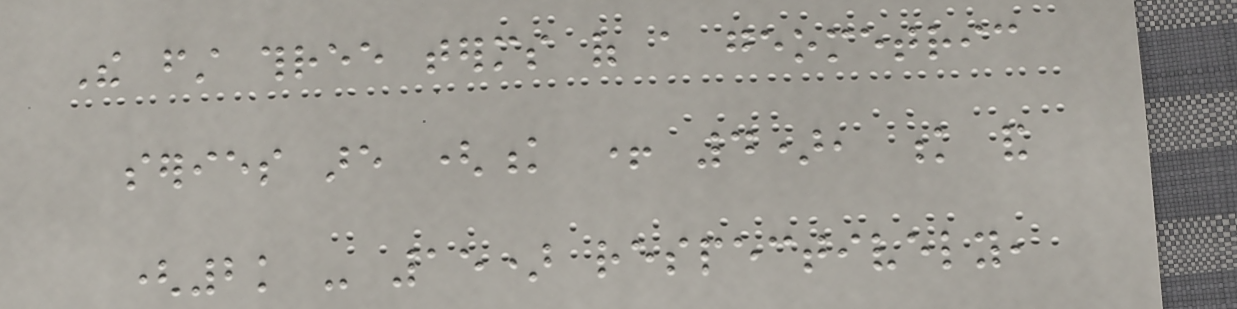The first three terms of a geometric
series are (k + 4), k and
(2k - 15) respectively,
